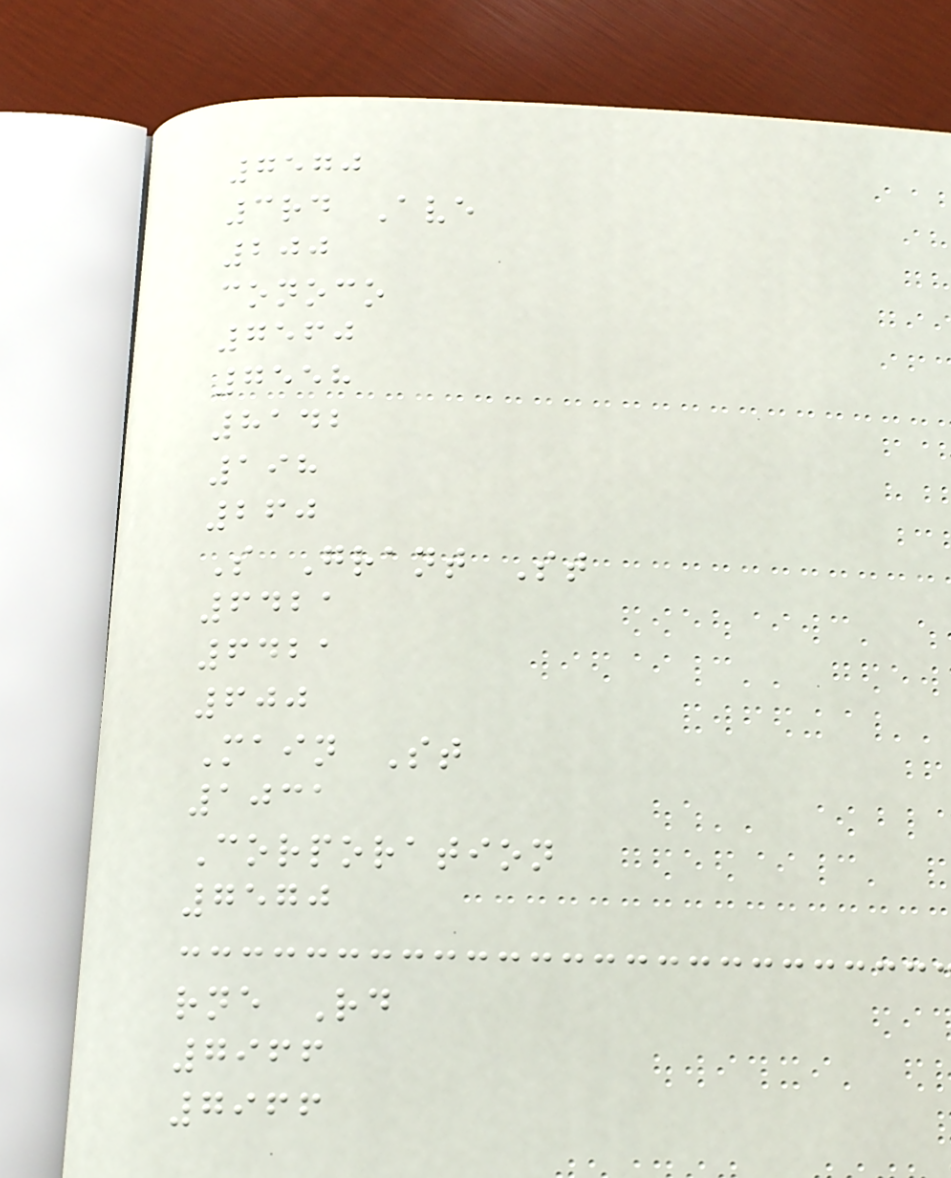7570
3rd Ave
200
conoco
7560
7558
8142
198
260
S Grant St
6421
6421
600
Main St
1031
Corporation
7570
rne Rd
7966
7966
